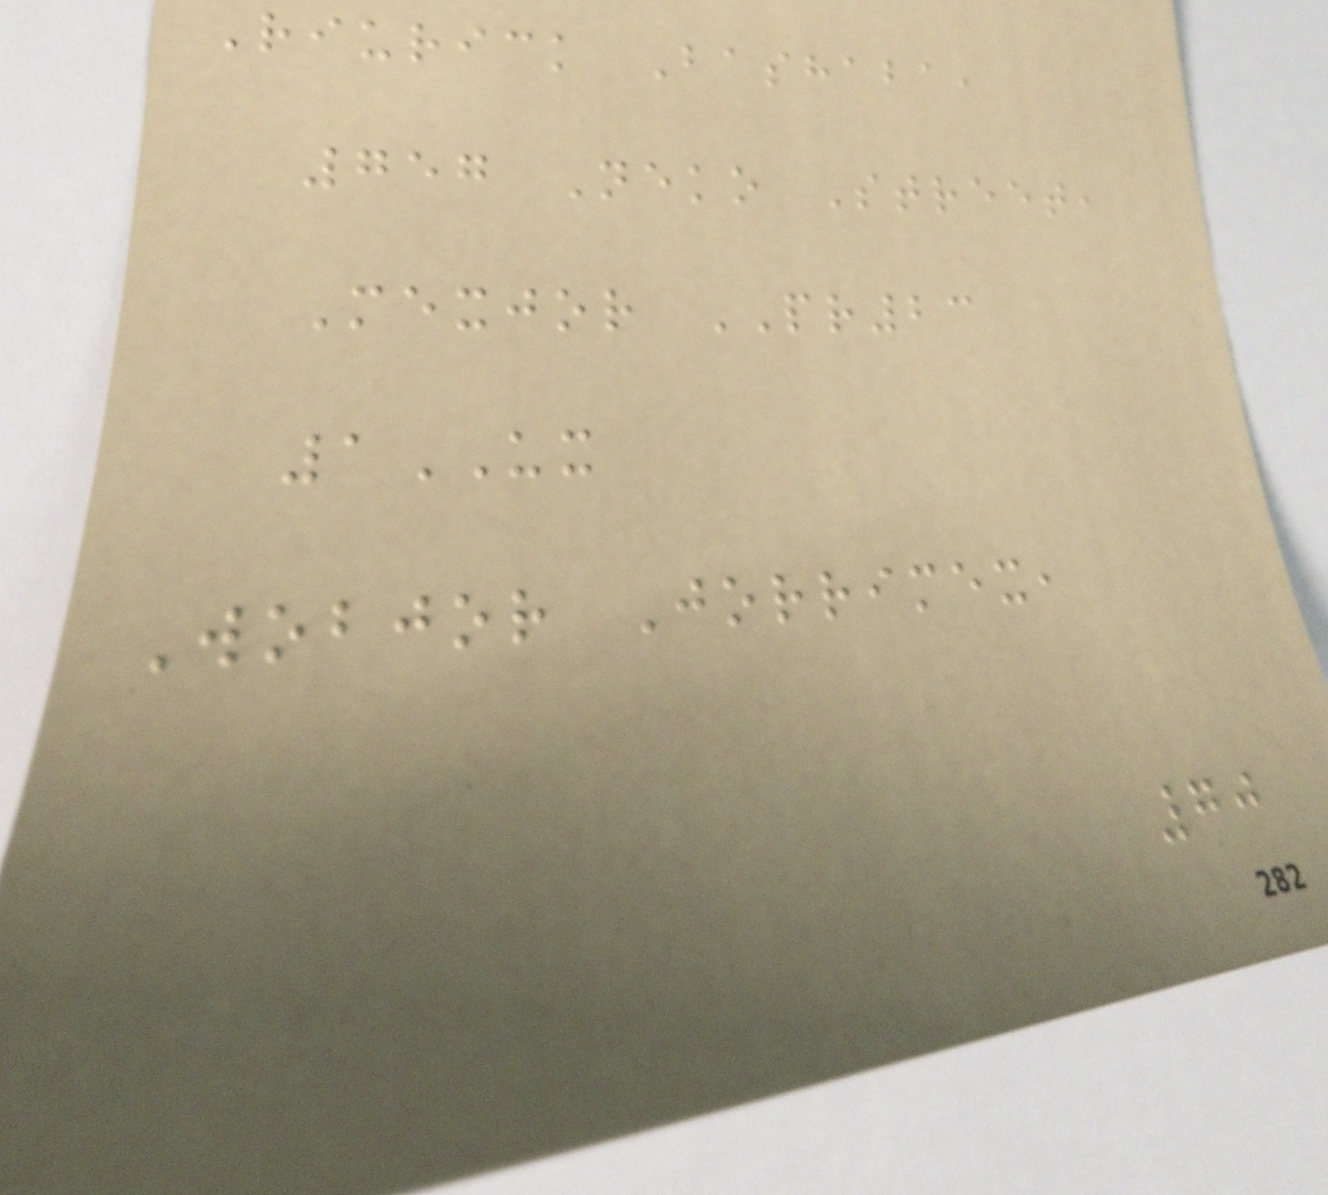Riurick Bashaba,
757 Neko Street,
Mexjor PR23
1UX
Wobjor Jorrimex,
70
